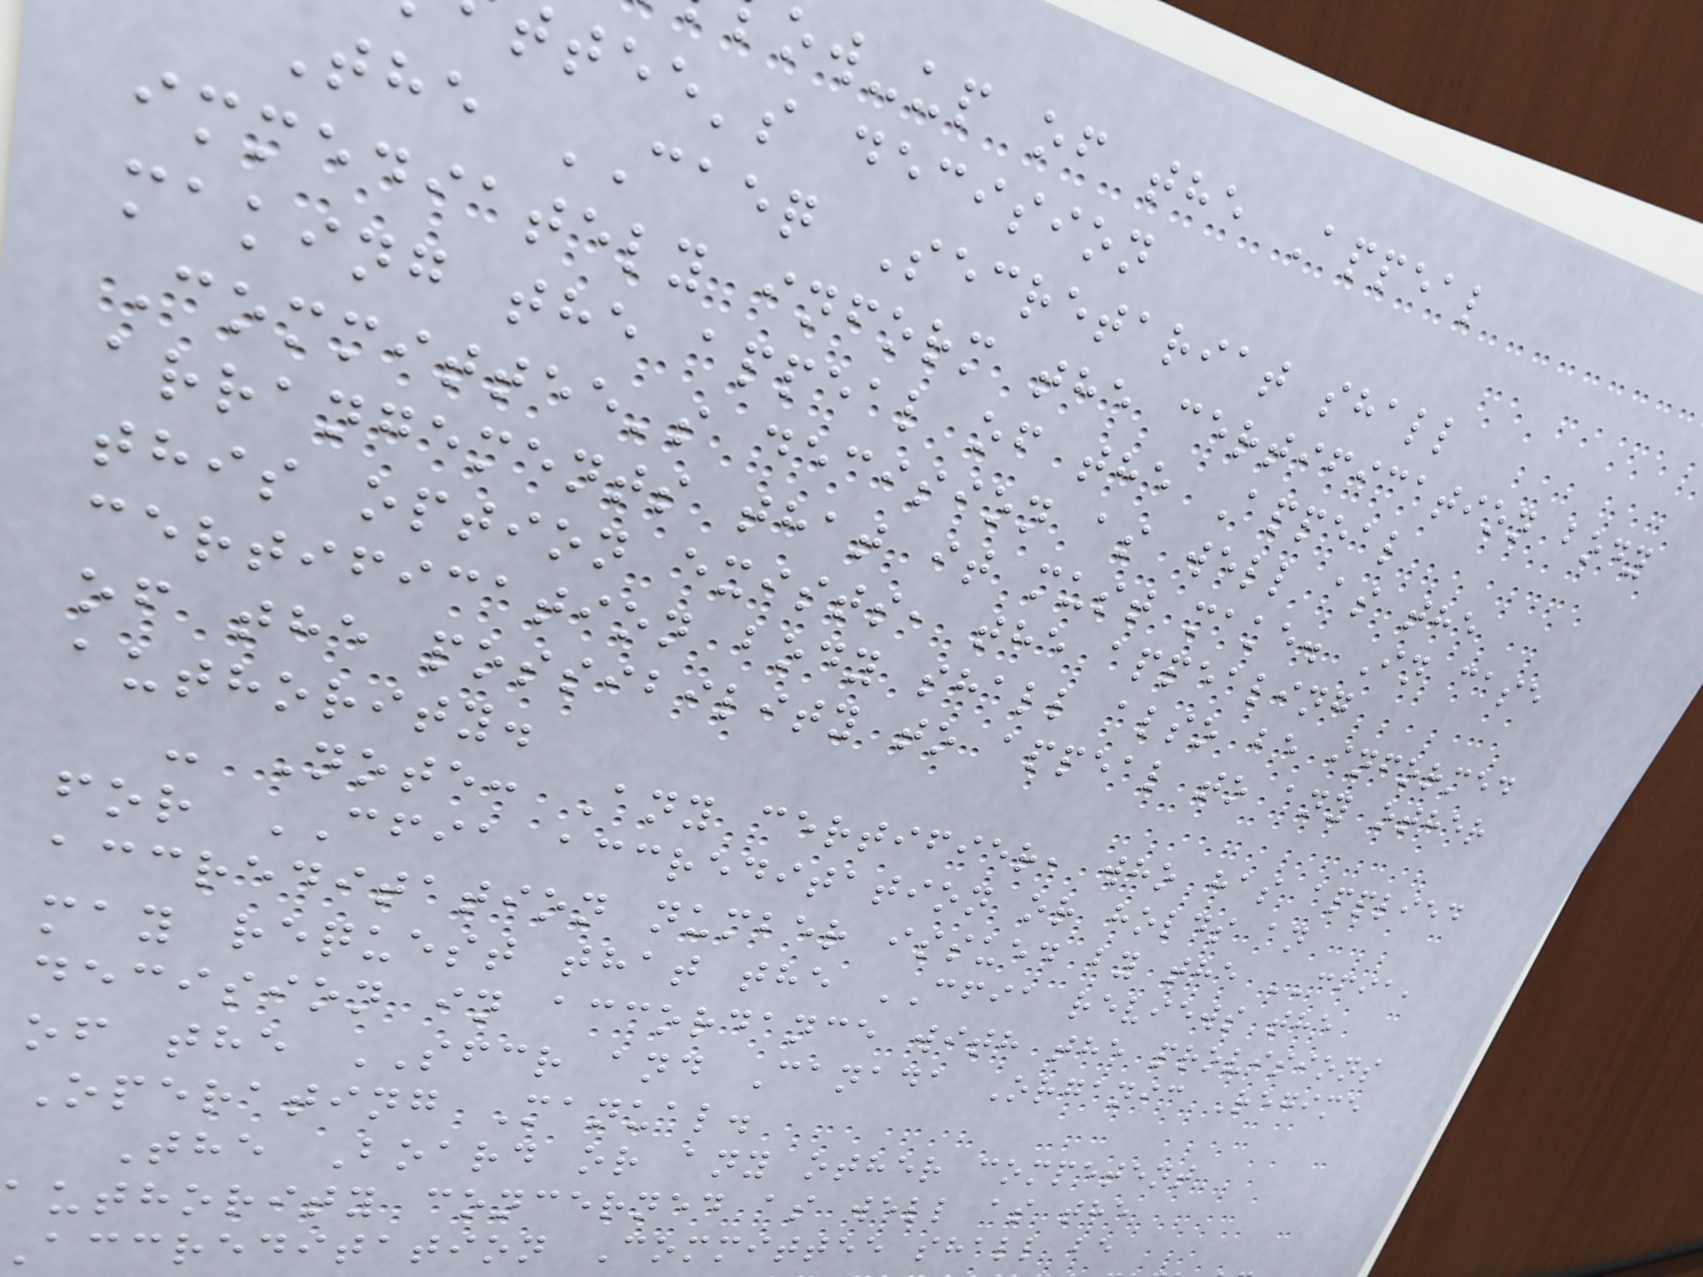ow-up of the Appeal
tee's decision
The CAEQ Secretariat shall
immediately inform the certification body
making the appeal of the Appeal
Committee's decision as well as the
arrangements that it must make. In case
this option exists, the appealing
certification body shall also be informed
of the possibility to appeal to any other
authority.
- Note: Any certifier, who has applied
for CFIA accreditation or holds an
accreditation number issued by the CFIA,
may request that the CFIA reviews the
decision in accordance with the provisions
of the SFCR and Canada Organic Regime
Operating Manual.
The Board or any other competent
authority concerned as well as the
accreditation Committee shall be
